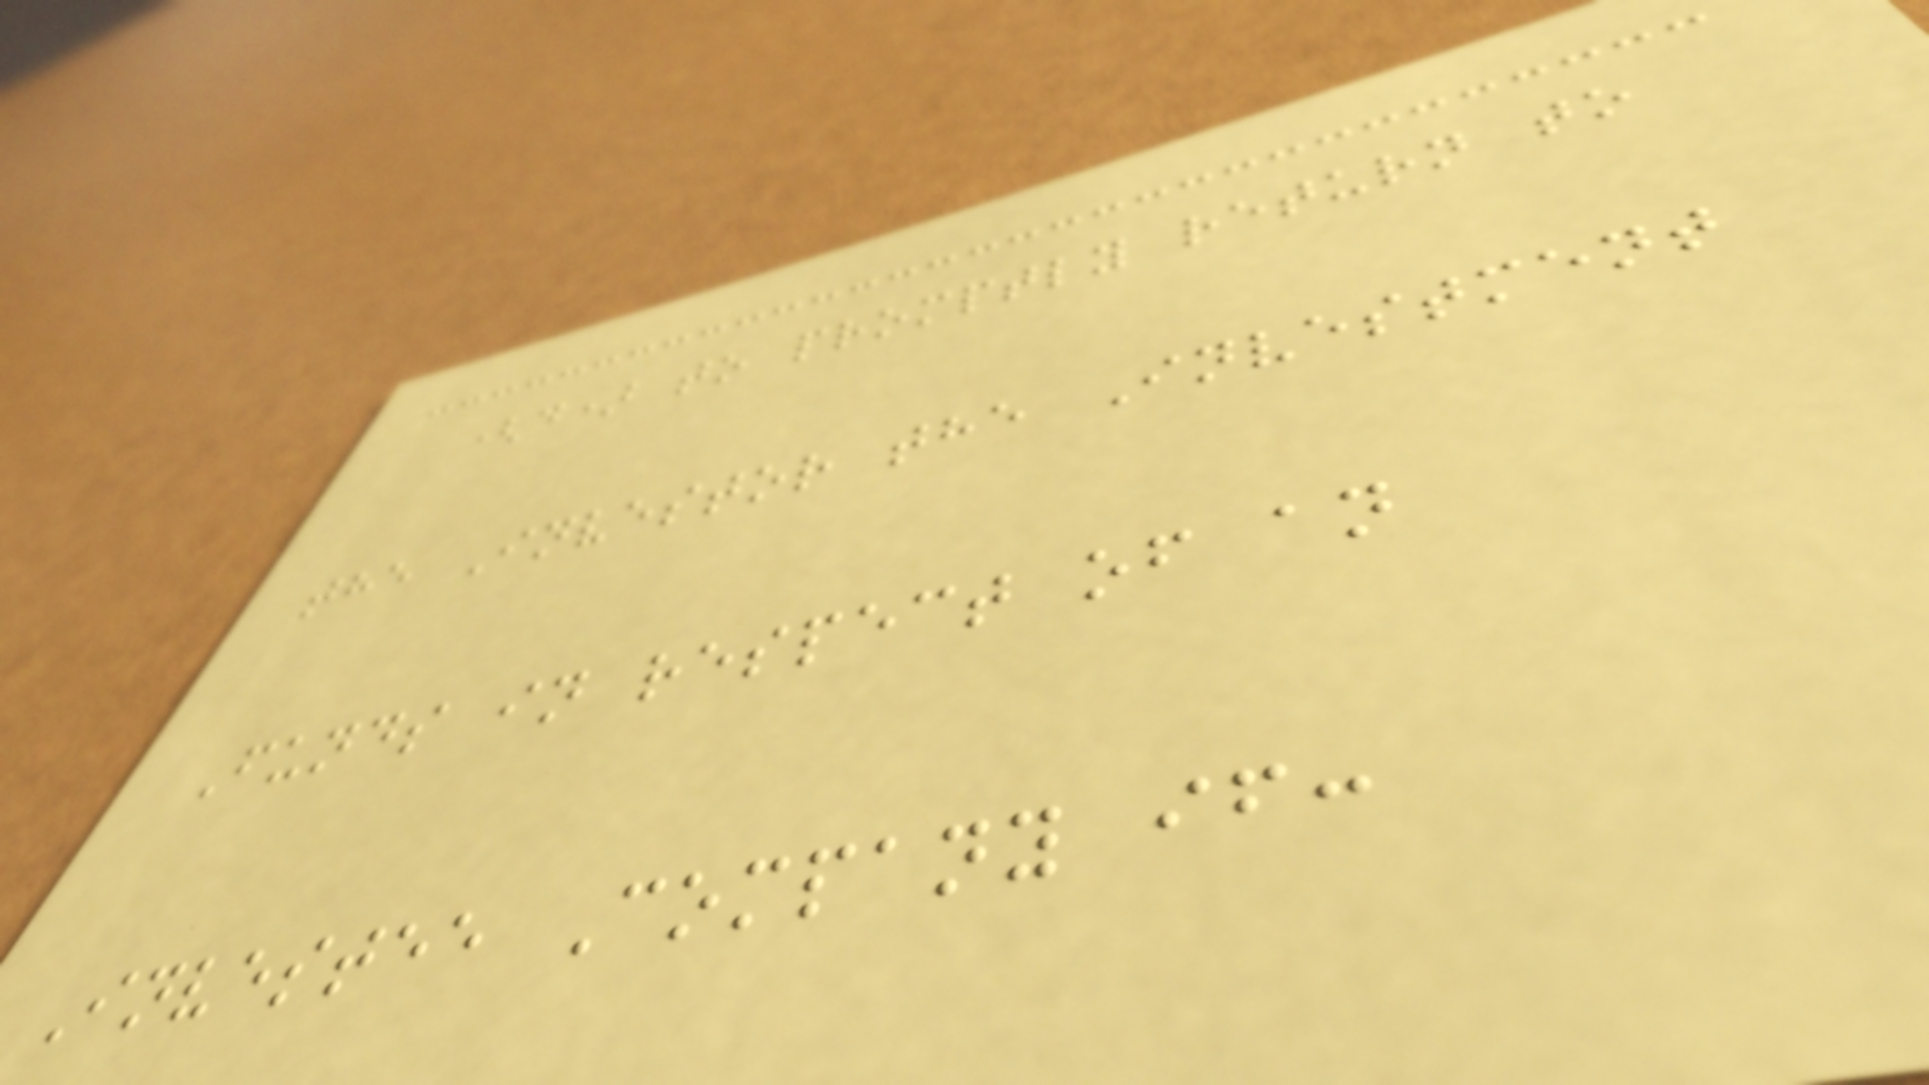(d) to promptly return to
the Investor the Investment
Funds in respect of an
Investee Company if:
